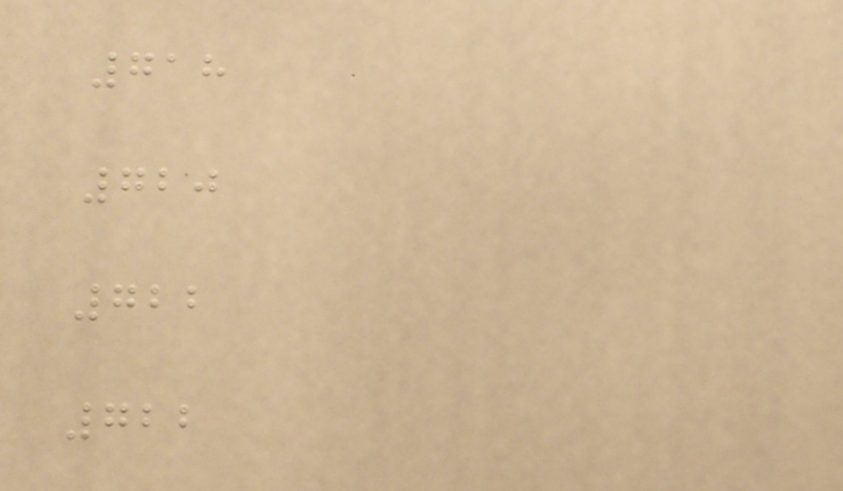718
720
722
722
